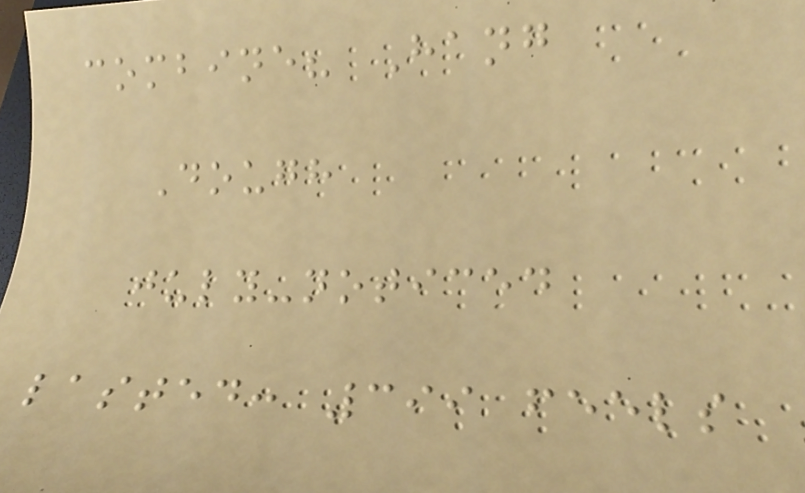combine? Hang
Dough
july-noticed
lasted: 399 feels
